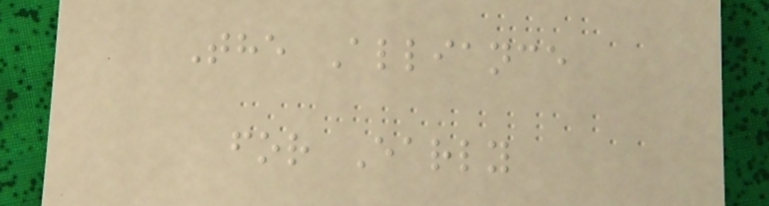The Alliance
for Early
